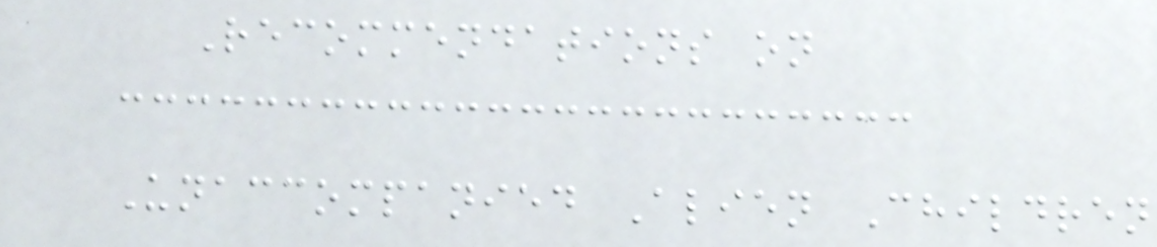Recommendations on
Unaccompanied Alien Children
